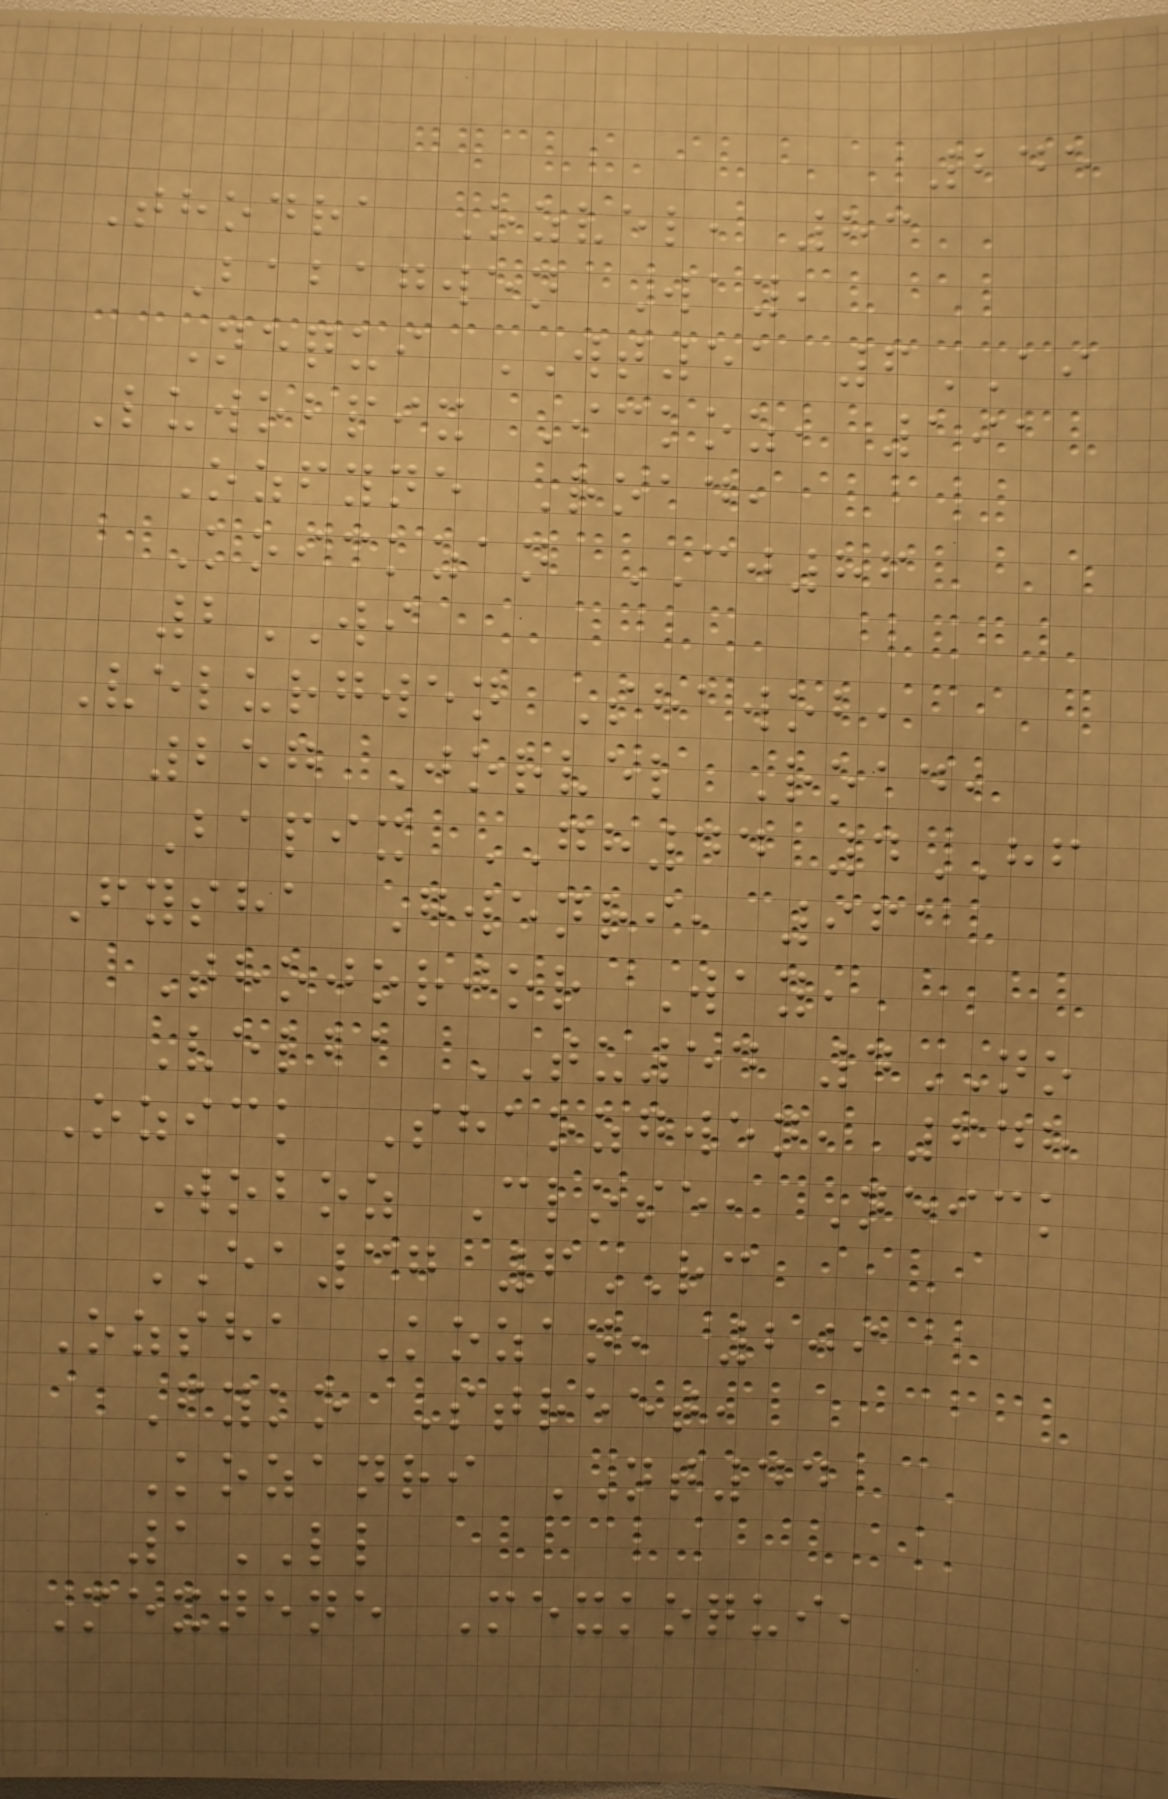245
Thodra Ozvel, 83
Babagwen Way,
Nequi WT51 6AI
Luwobpix Ickoz, 191
Ozfyne Road,
Koickzan CJ86
2WI
Velurgwen Shawob,
257 Jorvel Road,
Bapix GH44 4HF
Fysha Gwenri, 961
Thojorjor Way,
Velba TU54 4NO
Ozick Shaozgwen, 648
Woboz Close, Neick
EA37 6RC
Ozsha Kozan, 209
Fyko Street,
Kozanri NT44
1LL
Mexnene Mexkoqui,
